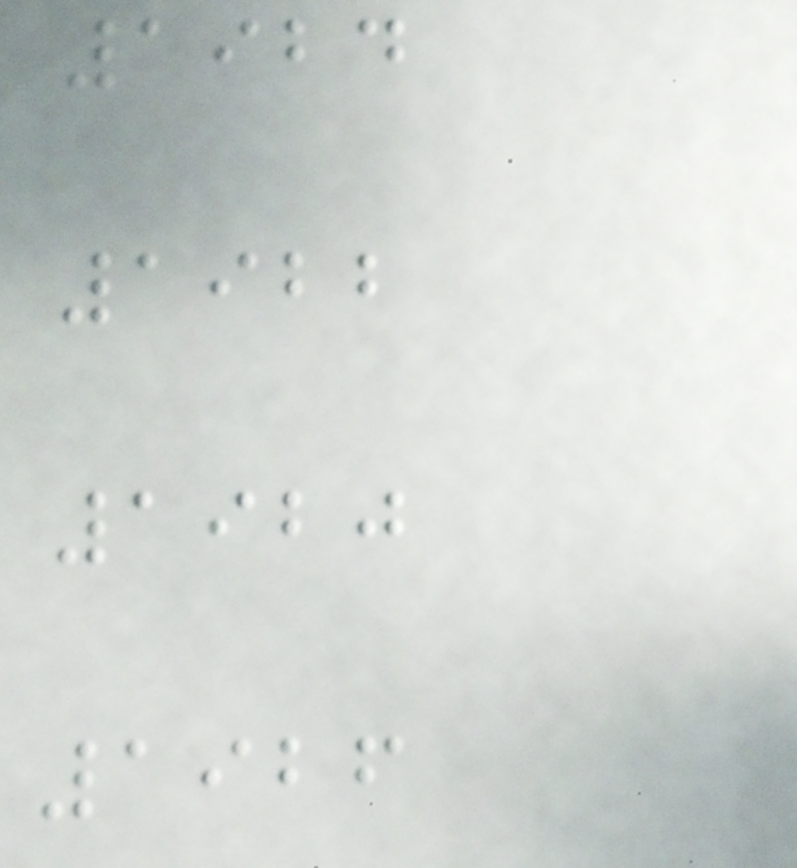1924
1922
1920
1926
